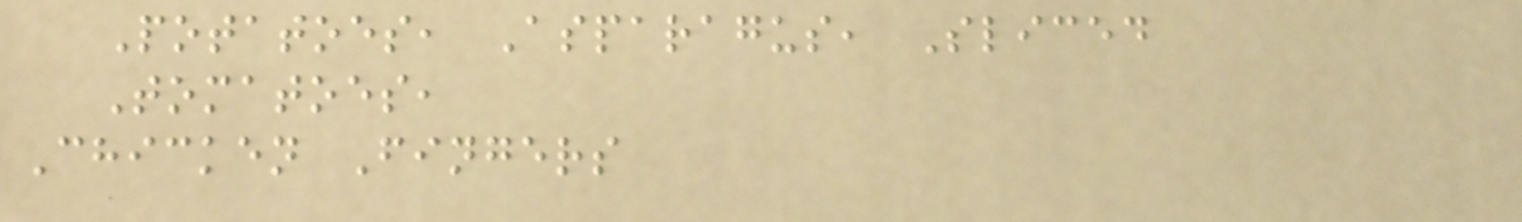Potatoes, Asparagus, Sliced
Tomatoes,
Chicken Fingers
